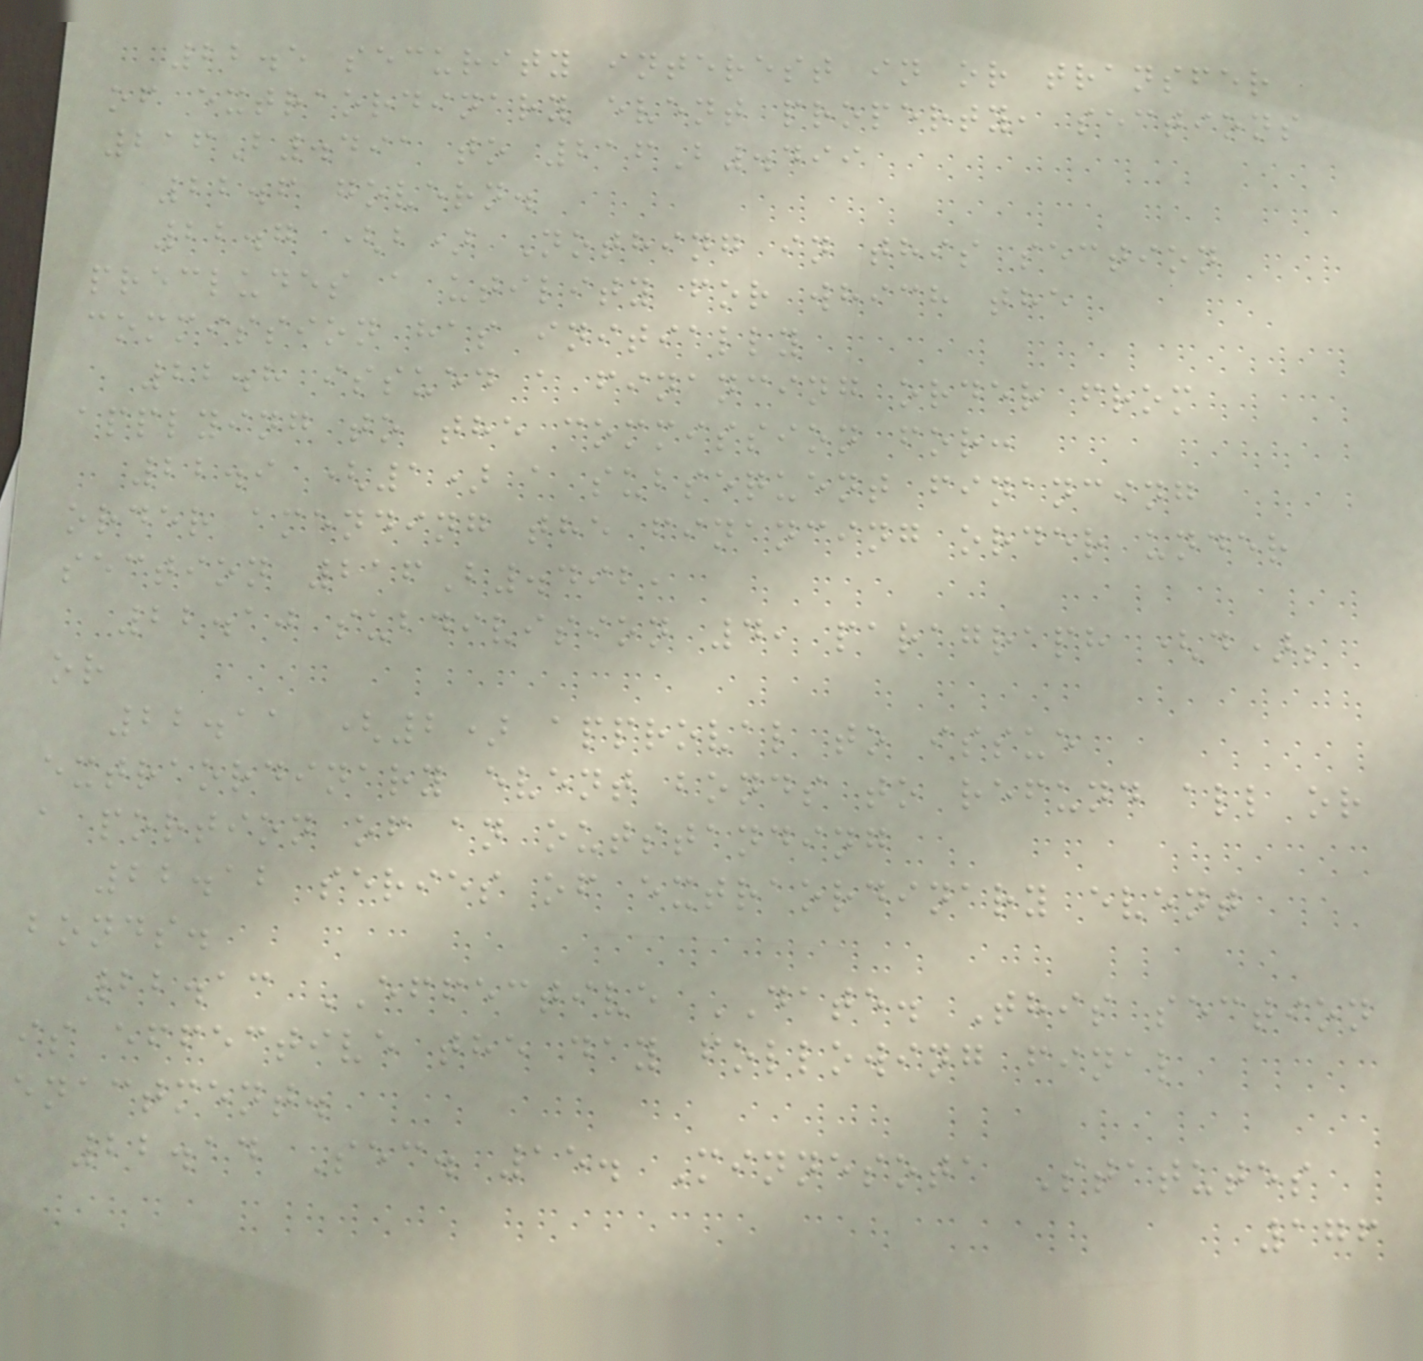22.5 security interest in or transfer
of extraordinary event property, sections
216B.491 to 216B.499
22.6 govern.
22.7 (b) Nothing in this section
precludes a utility for which the
commission has initially
22.8 issued a financing order from
applying to the commission for:
22.9 (1) a subsequent financing
order amending the financing order under
section 216B.492,
22.10 subdivision 4, paragraph (d);
or
22.11 (2) approval to issue
extraordinary event bonds to refund all or
a portion of an outstanding
22.12 series of extraordinary event
bonds.
22.13 EFFECTIVE DATE. This section
is effective the day following final
enactment.
22.14 Sec. 15. Minnesota Statutes
176
